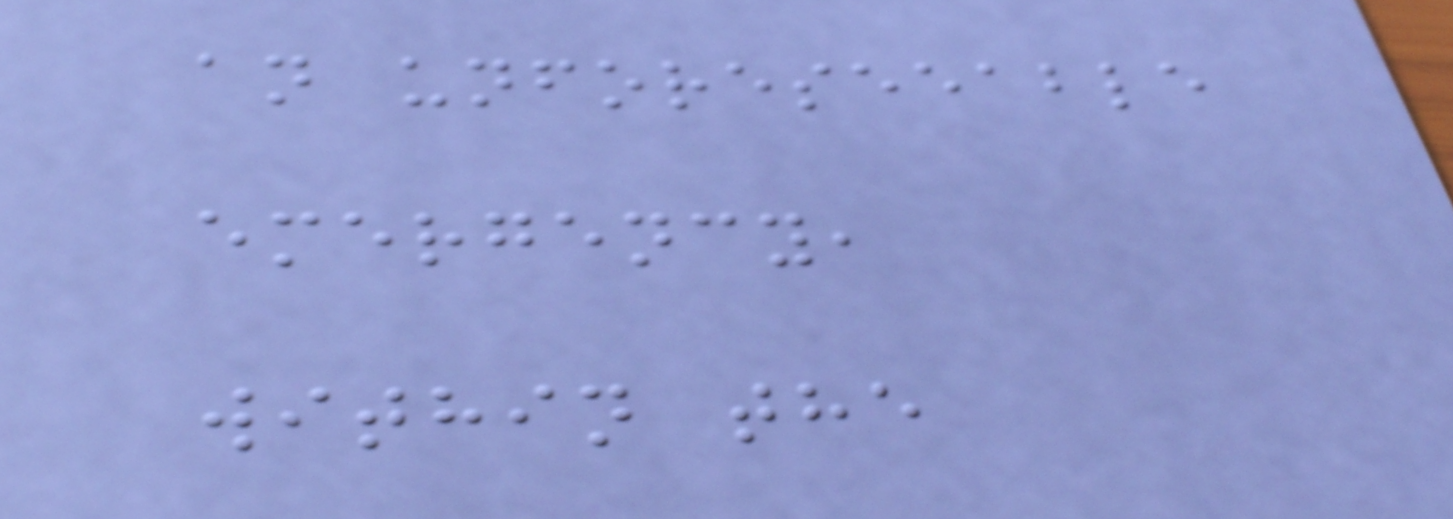an unforeseeable
emergency,
within the
